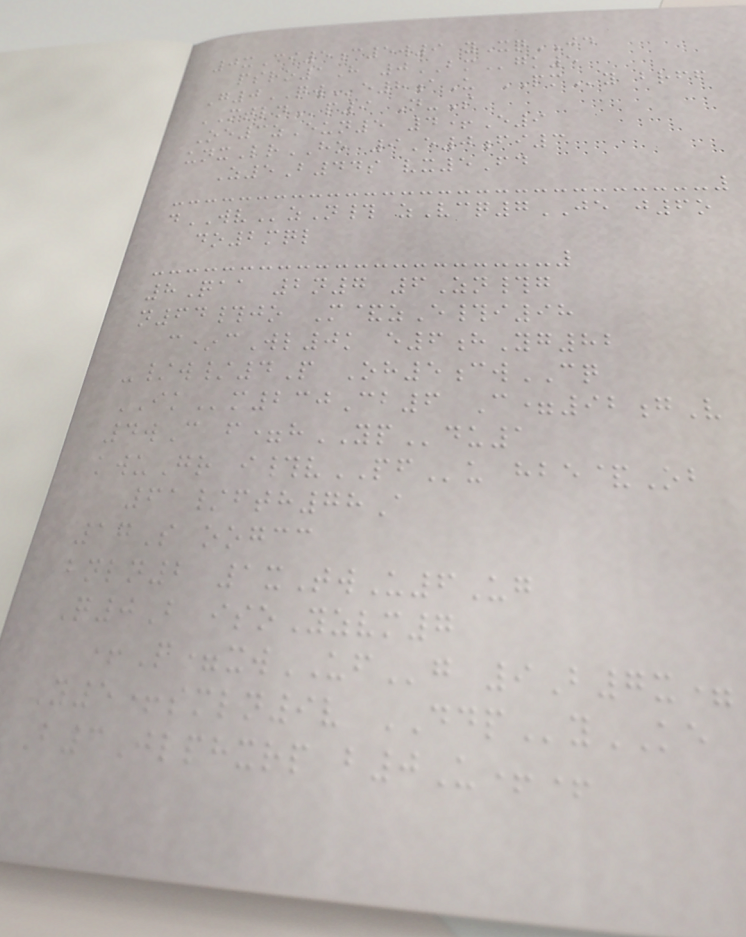0xCi5c5w9 yXqJD
psro1H 0BMgk5
G0QWe8aU PMy brff
MTLNp9 N-S
Oe3zEun5 4+E9
unxLrHO 9E0fi3
Z5B44s vx5Fd
dWVzN# zVcq7JE j6o
do2mql
8Qaa 2n7 6Zn#g
n64#jo M&zE#i98
c*cWl0k e6hYg82
-/w/4P Oh5cwCQ
IKm230Cb6 C=92gV
4wC f=hYPdu1
kwuGr i#vPFu hbe&Ob
61/fth78A
17S oogcc
bnln2 1xTwU6Ug
Q0B isoYzvm7
+P=xwUFg 9B7x=
Y5+smln9v DDPyKE
B3Jlphxrp b0U++
